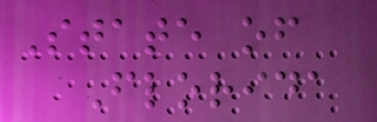State of
Florida
